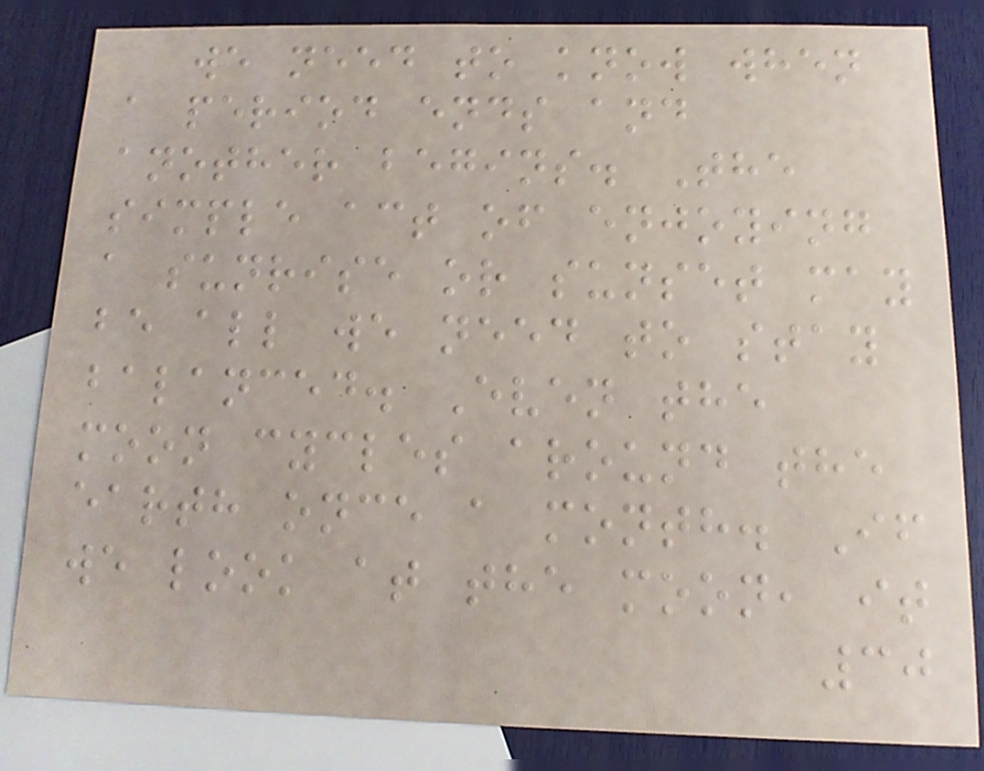we need to know when
a period ends and
another begins. The
simple act of enjoying
a sunrise or sunset may
be all we need to stay
balanced. Even the
moon cycles around the
earth once a month. If
we look at the moon, it
30
